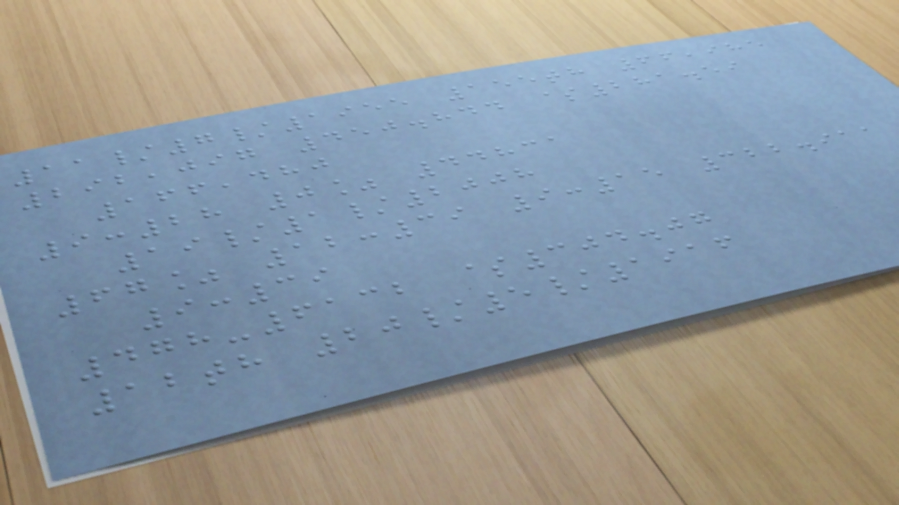11/7/1955 155th 66,985
292,097 450.844 $281.59
166,480
9:28 0% 44831
19/1/2008
67% 12:39 9:15 322.911
9:39
478-6132 $304.07
12th 20/5/1916
